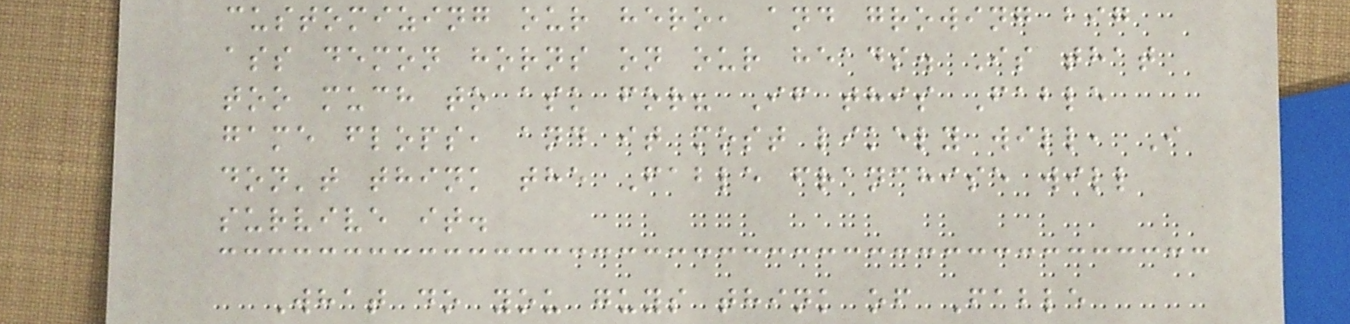customizing our hero, and growing big
ass demon horns on our heads. Is that
too much to ask for? If this Fable
game flops, and it most likely will, I
don't think the Fable franchise will
survive it.
What do you guys think of Fable
